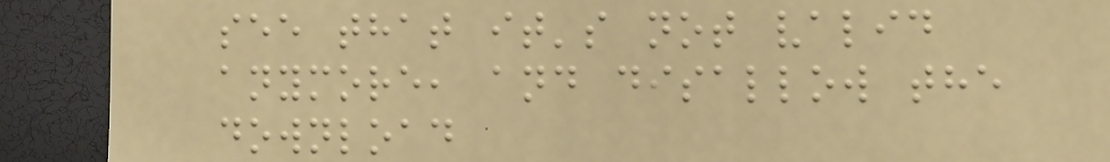see that it's not valid
anymore, and disallow the
download
